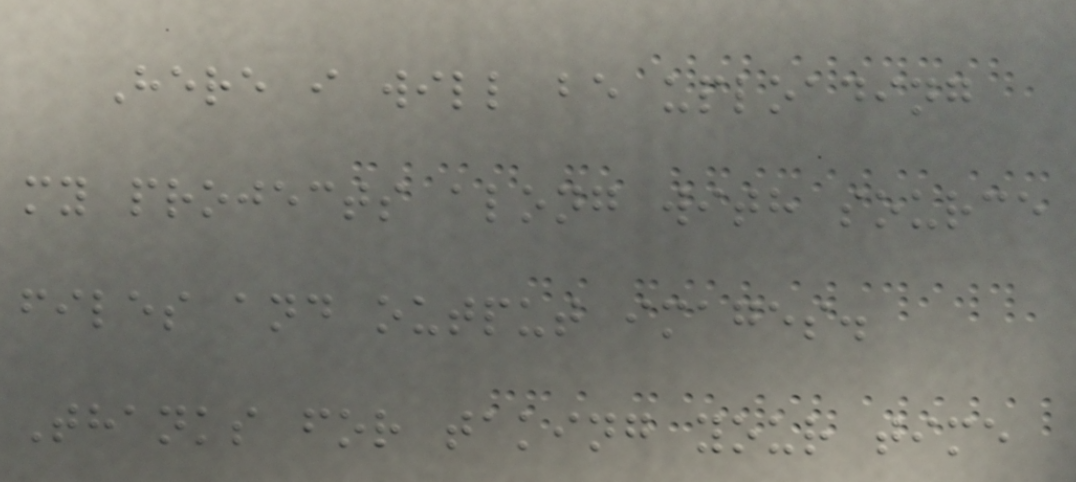Here i will be uploading
my projects along with source
files and output images.
Thanks for taking your time
